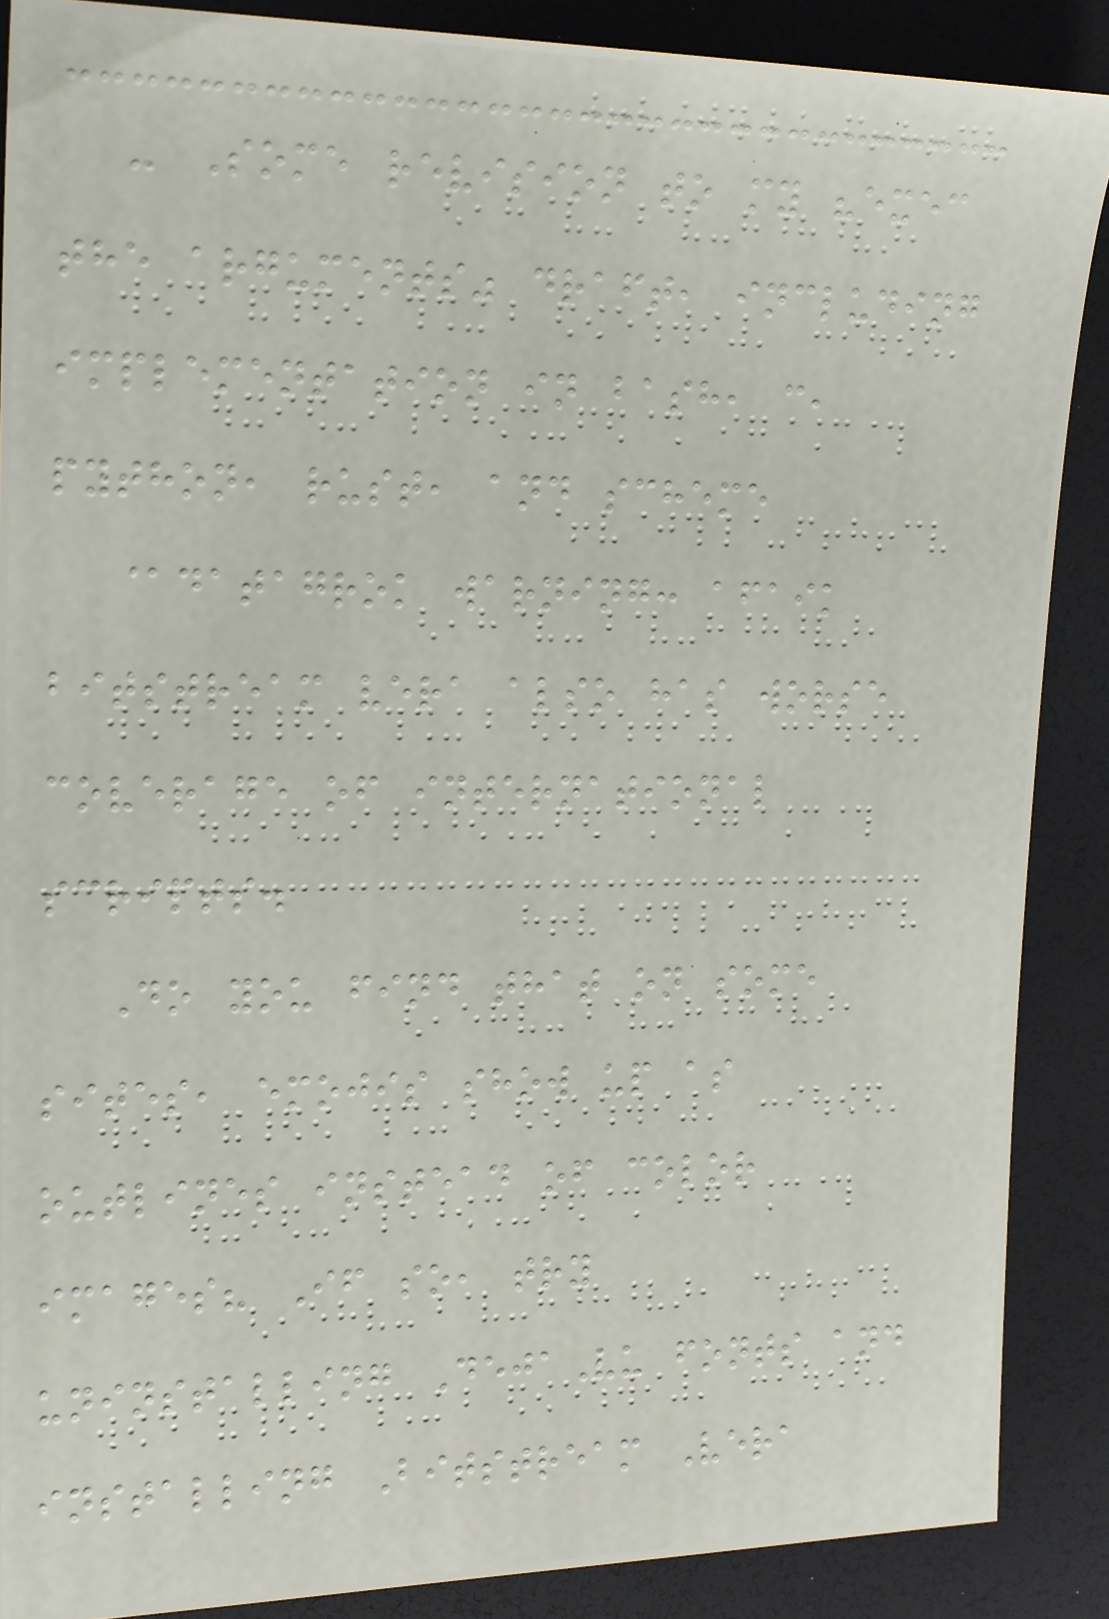- Some revision to my "exec
the arguments" draft, including
implementation in bash, c,
python, rust, and scheme
@datagrok warning: afaik
bitstream vera also has worse
coverage of international
scripts.
Do you find that on some
sites, emojis show up as
outlines instead of color
images? If so, try
uninstalling DejaVu fonts and
installing Bitstream Vera
